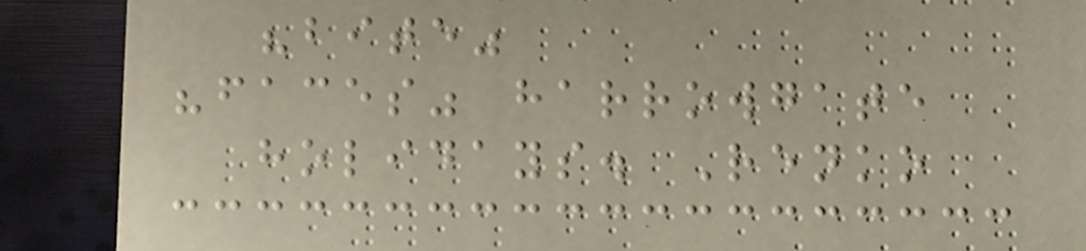"bite"
"faces" harrowgate
holidays. Renko
